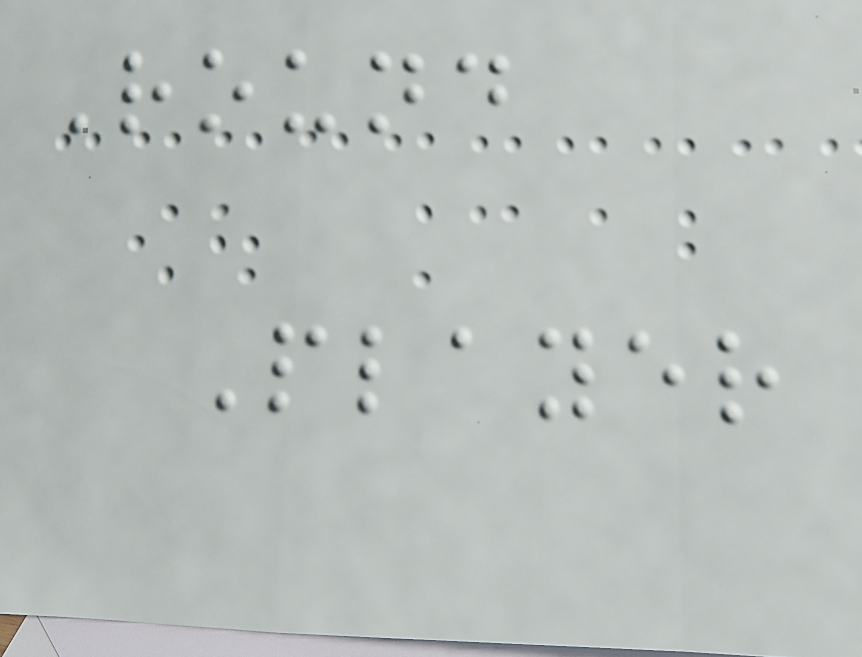Round
Player
